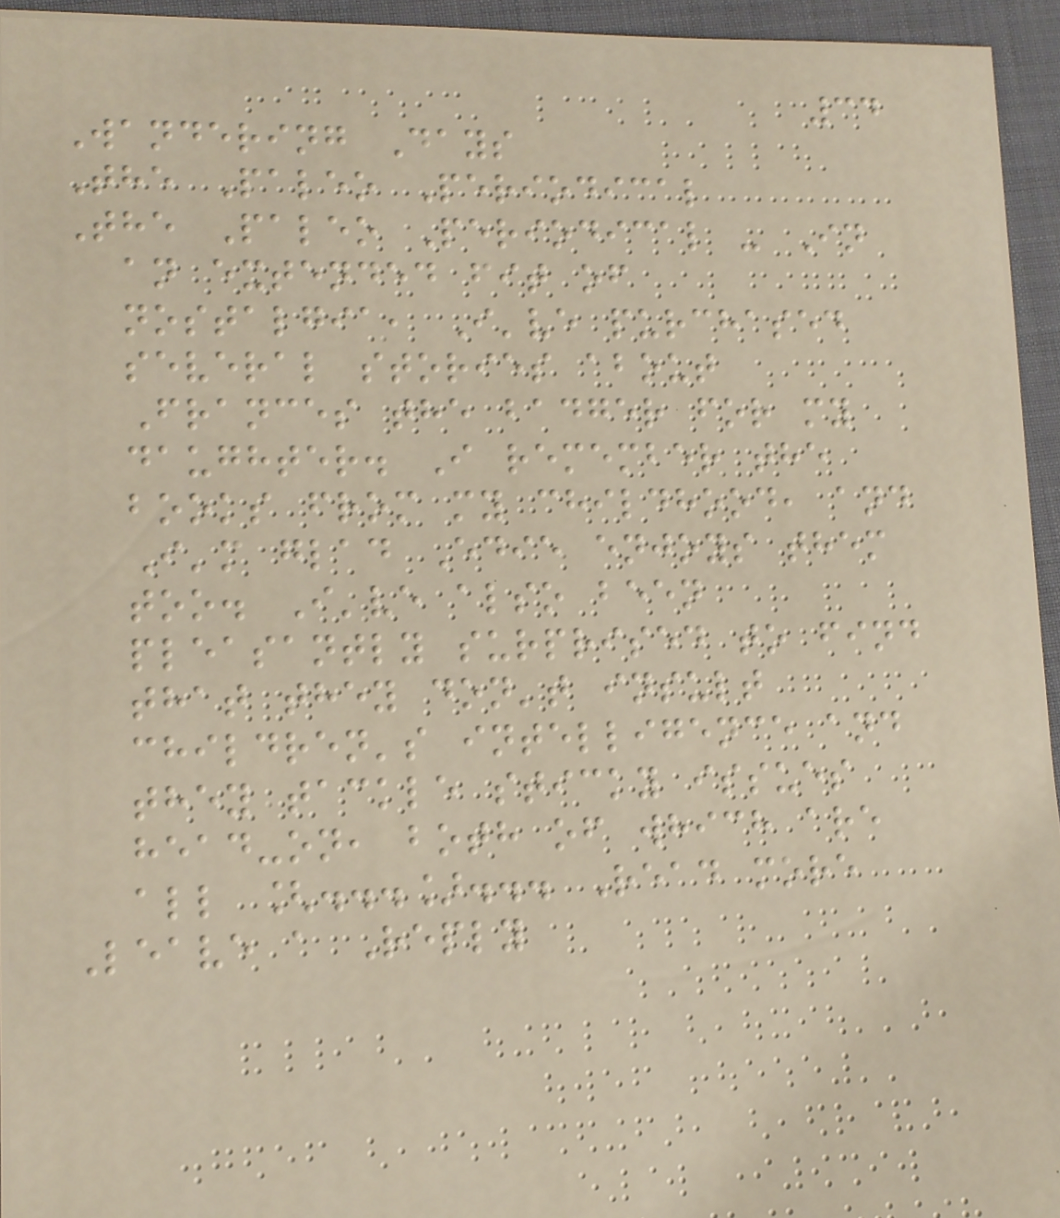34
Wandering Days
The Paleo Periodical
The Paleo Periodical - In
an extended fit of
nostalgia, I've purchased
several stories about
Frances the badger for my
daughter. I remember the
books from my childhood, and
I'm glad Edie enjoys them
too. I've also been
pleasantly surprised to find
that they don't insult
children's intelligence and
they tackle sticky issues
head-on, both of which are
all [...]... Read more
Leave a Reply
